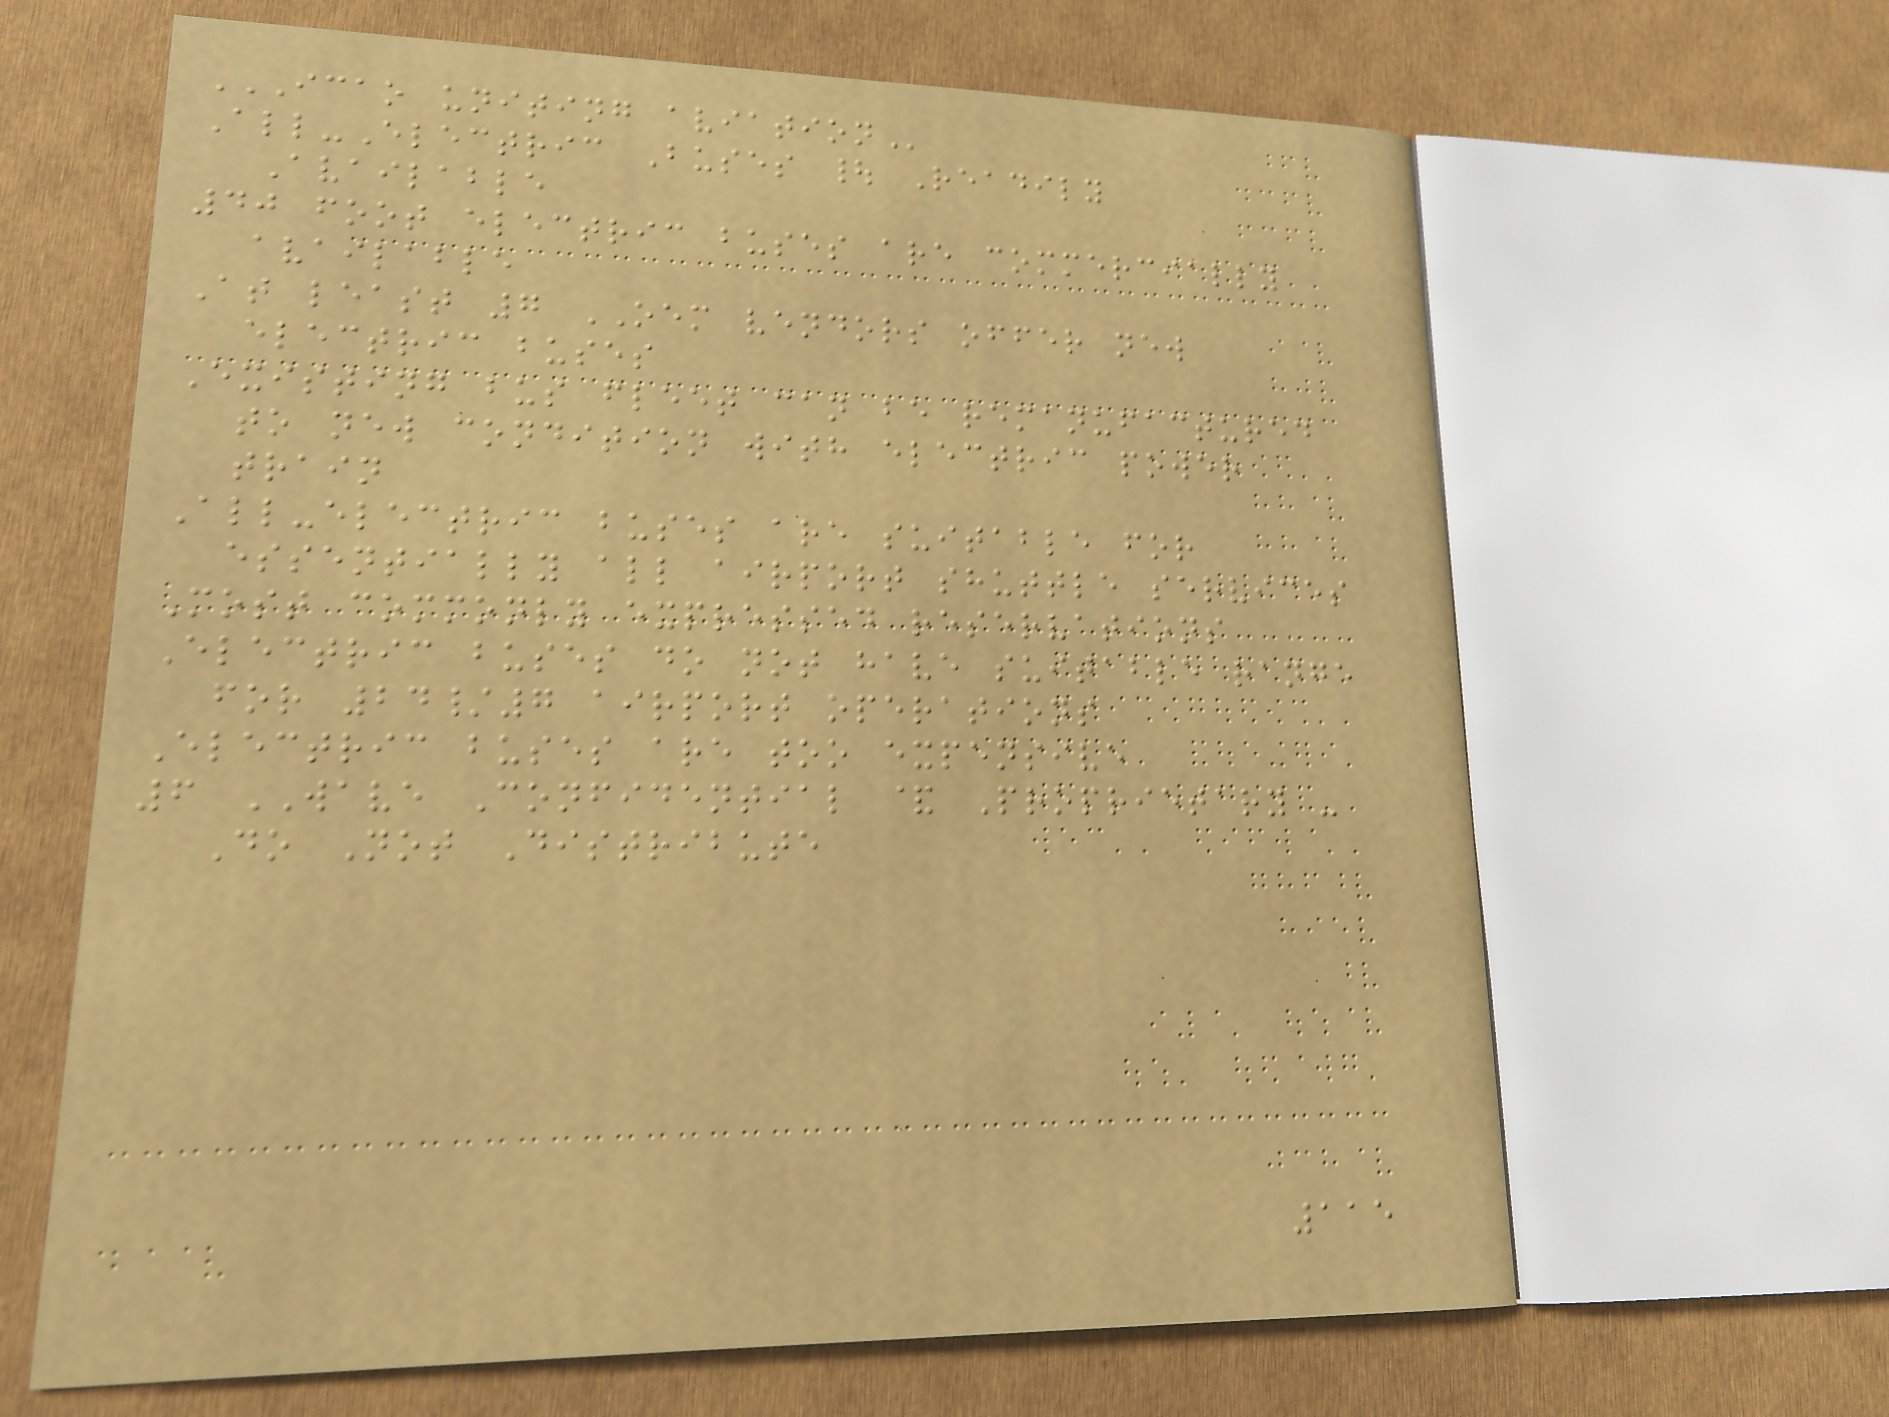ICAO UNITING AVIATION
All-Electric Buses | Readily
Available
40 foot electric buses are commercially
available
At least 7 OEM vendors offer new
electric buses
Existing bus fleet can be remanufactured
to new condition with electric power
train
All-electric buses are suitable for
essentially all airport shuttle services
Most commonly expressed reservations
Electric buses do not have suitable range
for 24/7 airport operations
Electric buses are too expensive
6 WAVE Confidential & Proprietary -
Do Not Distribute
115
